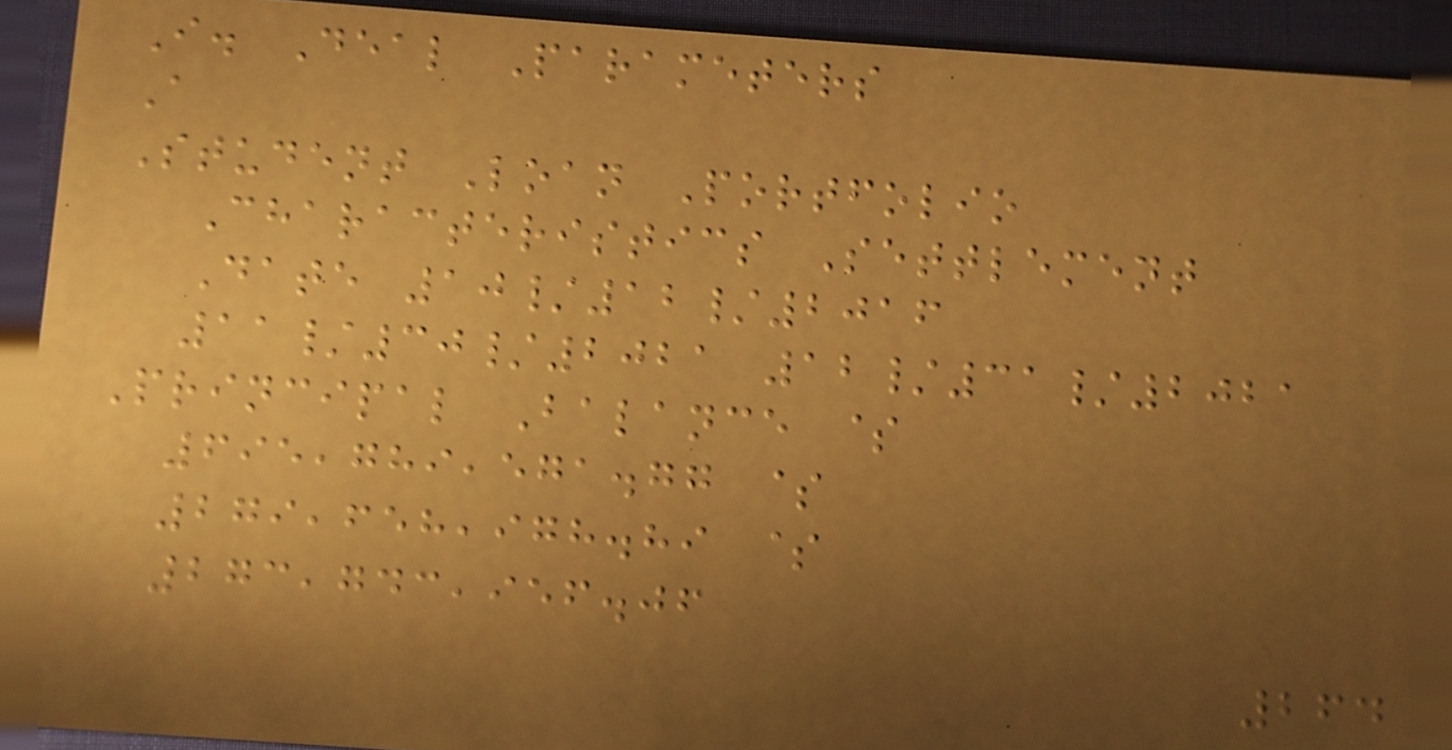I. Deal Parameters
A
Student Loan Portfolio
Characteristics Settlement
Date 10/12/2016
11/30/2021 12/31/2021
Principal Balance $
695,789,571.77 $
279,658,978.89 $
273,743,956.06
264
